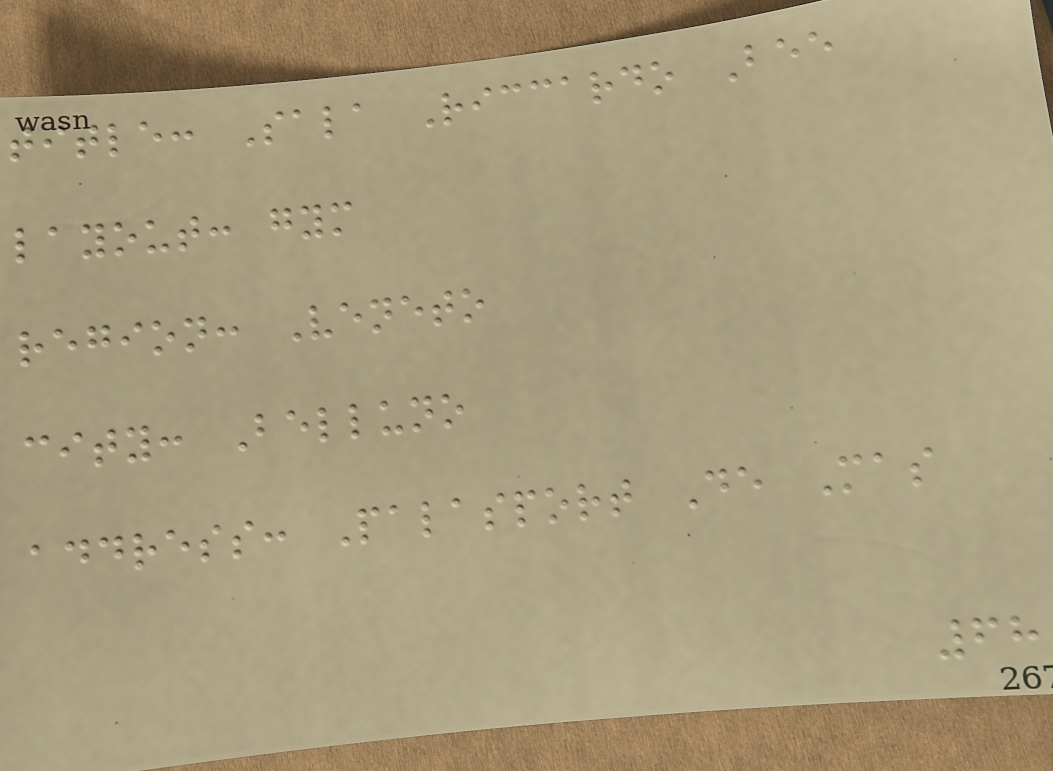title: Sala Riccardo Bee
layout: gym
region: Veneto
city: Belluno
address: Palasport De Mas
68
